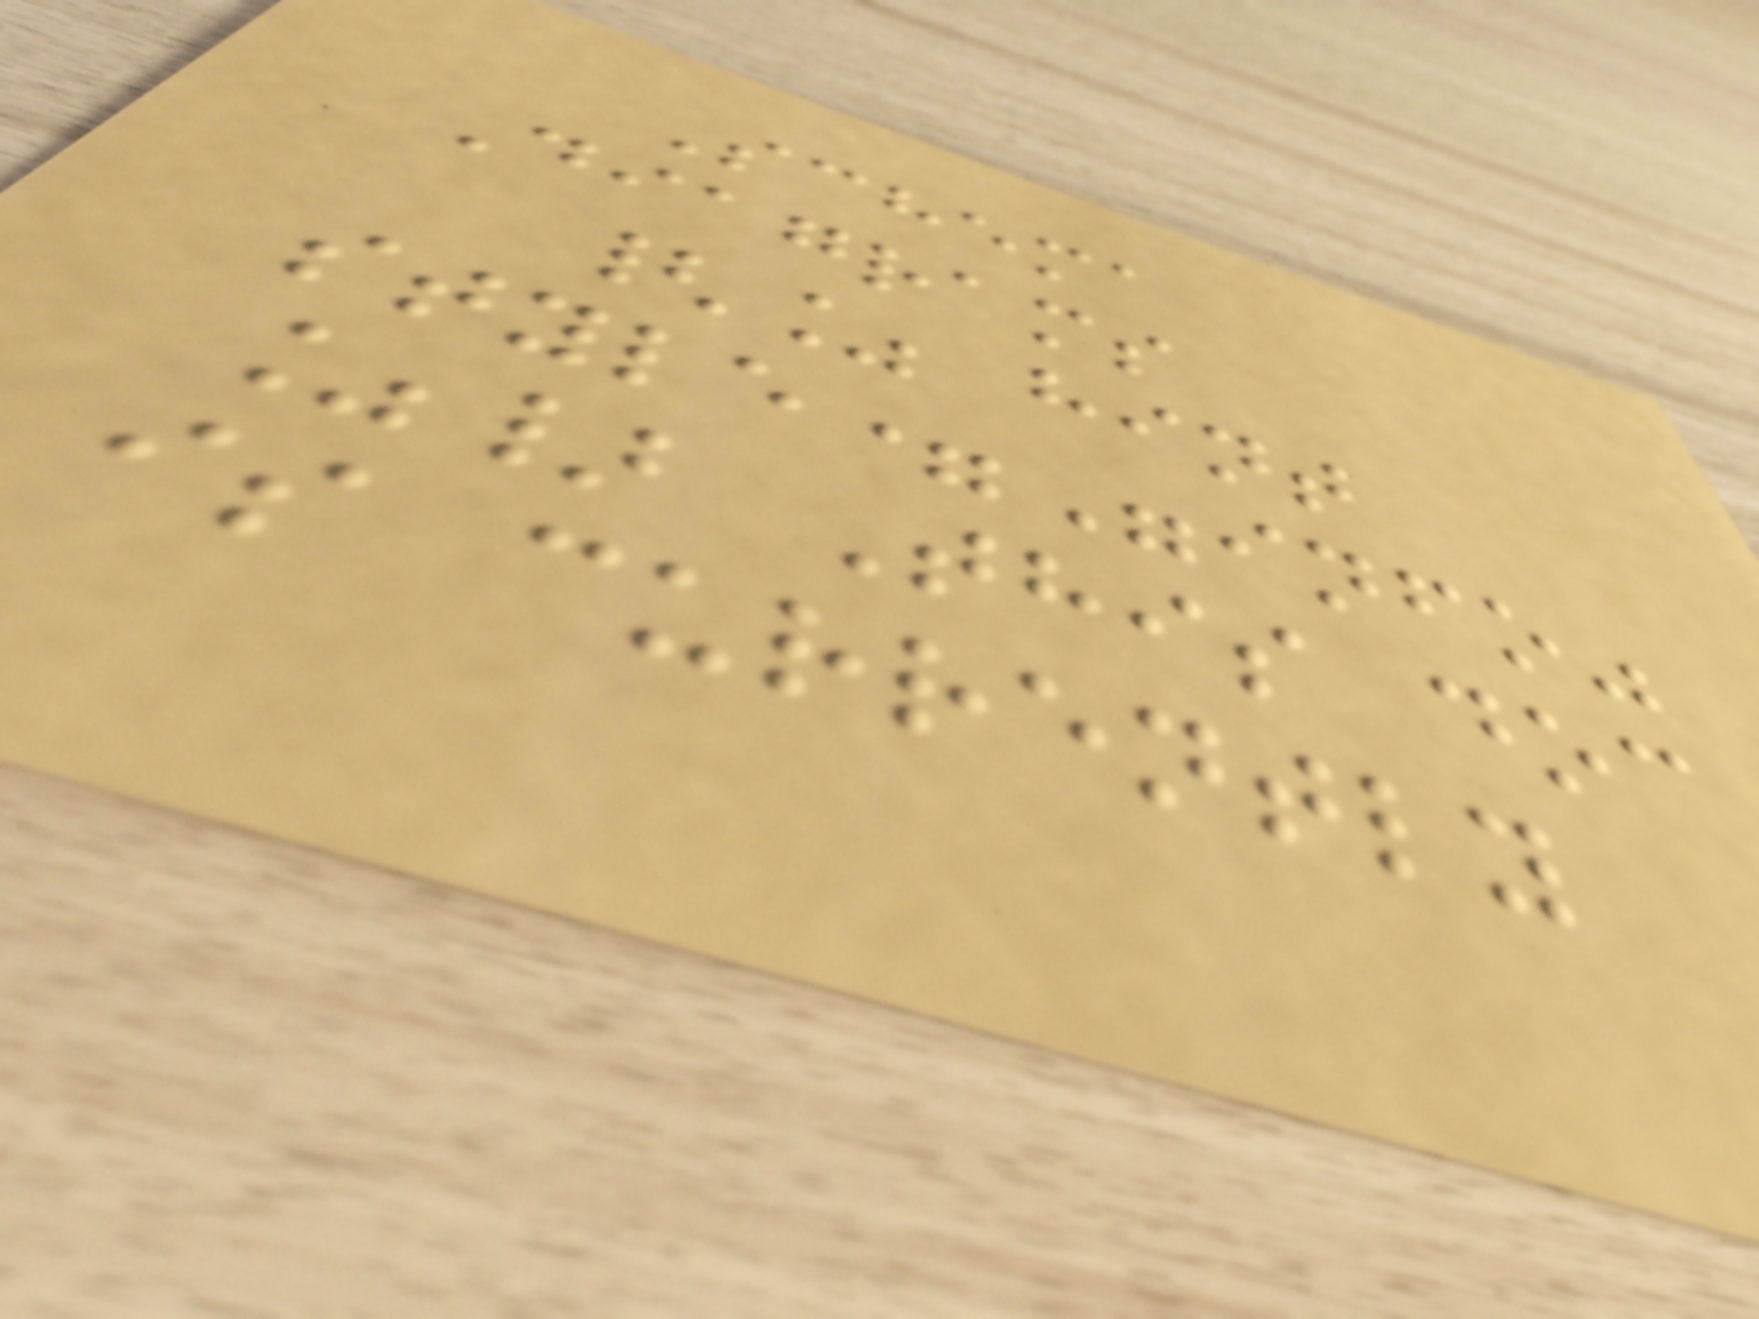Schema
Diagrams
{% hint
style="info"
%} This doc
is currently
